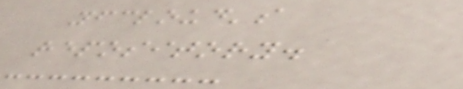yfcloud's
repository.
